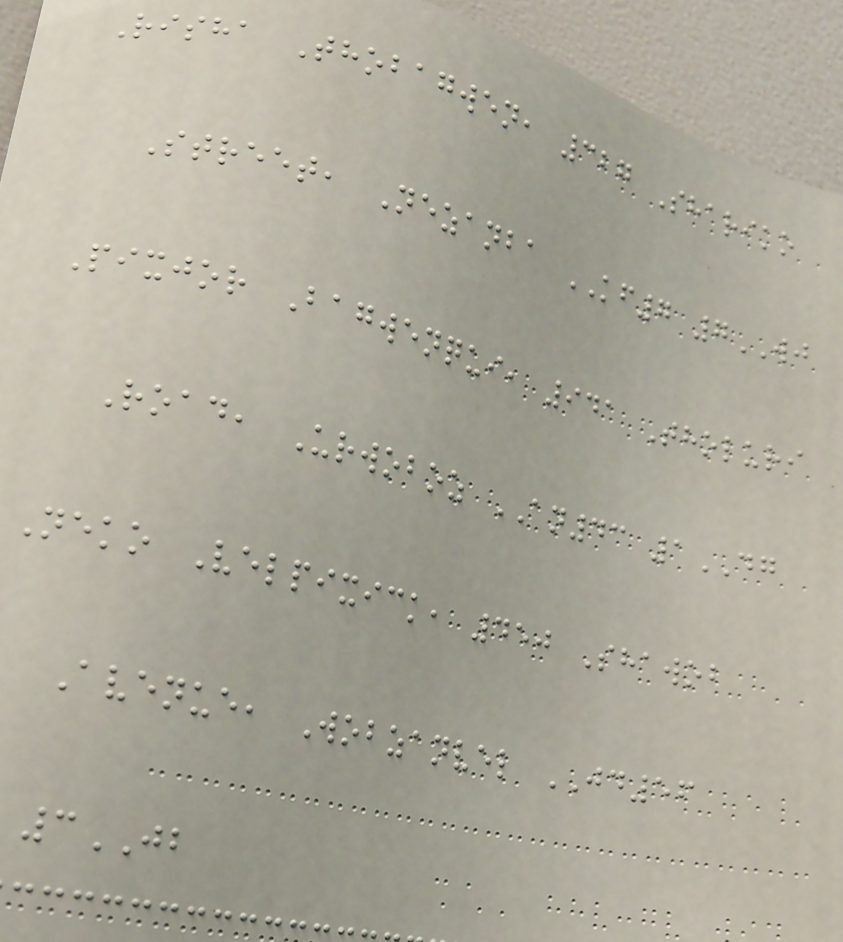Risha Thobagwen, 327 Shariko
Street, Nezanba KF7 7WJ
Pixjor Bagwenqui, 941 Tholuri
Road, Urwoboz AN43 1DG
Neko Velpixick, 450 Shawob
Avenue, Wobzanvel JD56
3JB
